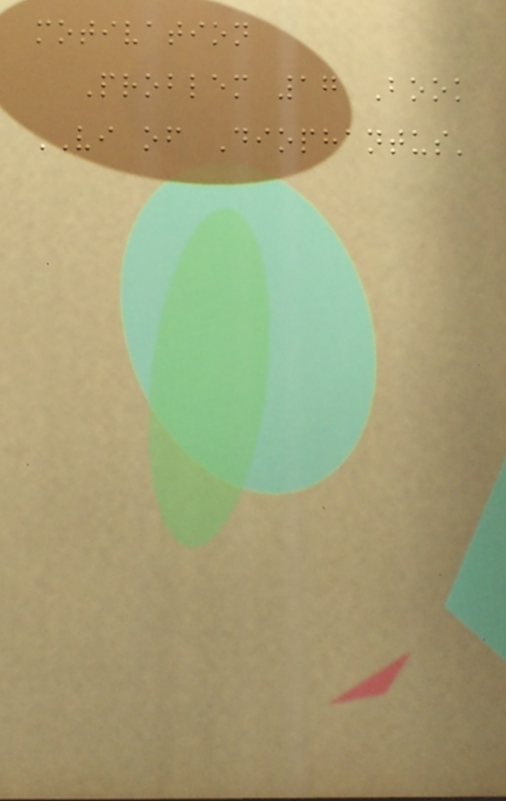motivation
Problem 17 Book
VI of Diophantus'
